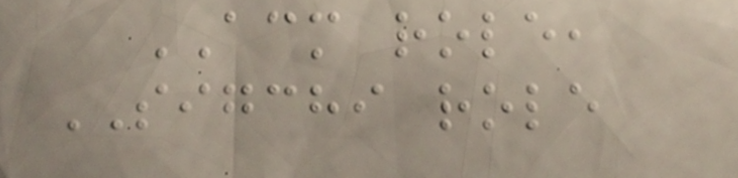ACM role,
SIGCHI role
